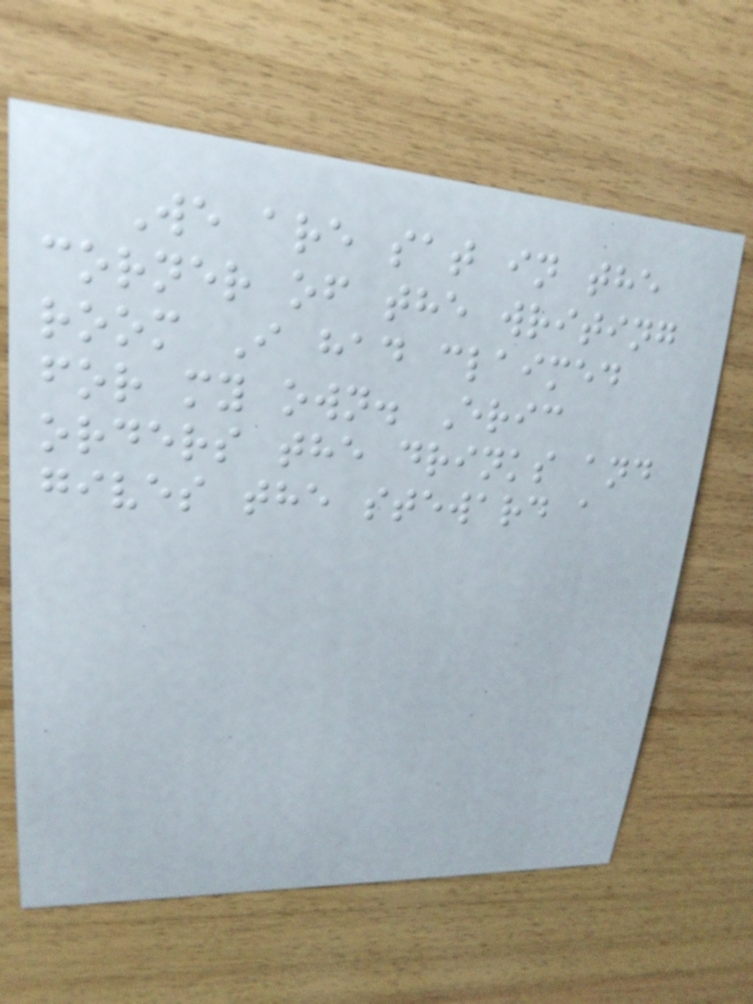We are sat in the
corner of the writing
room I had claimed
for my own. Eric
orders the drinks and
gives the steward a
